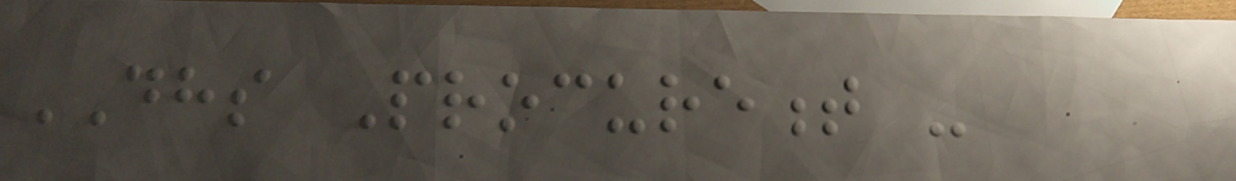DHS Procurement -
